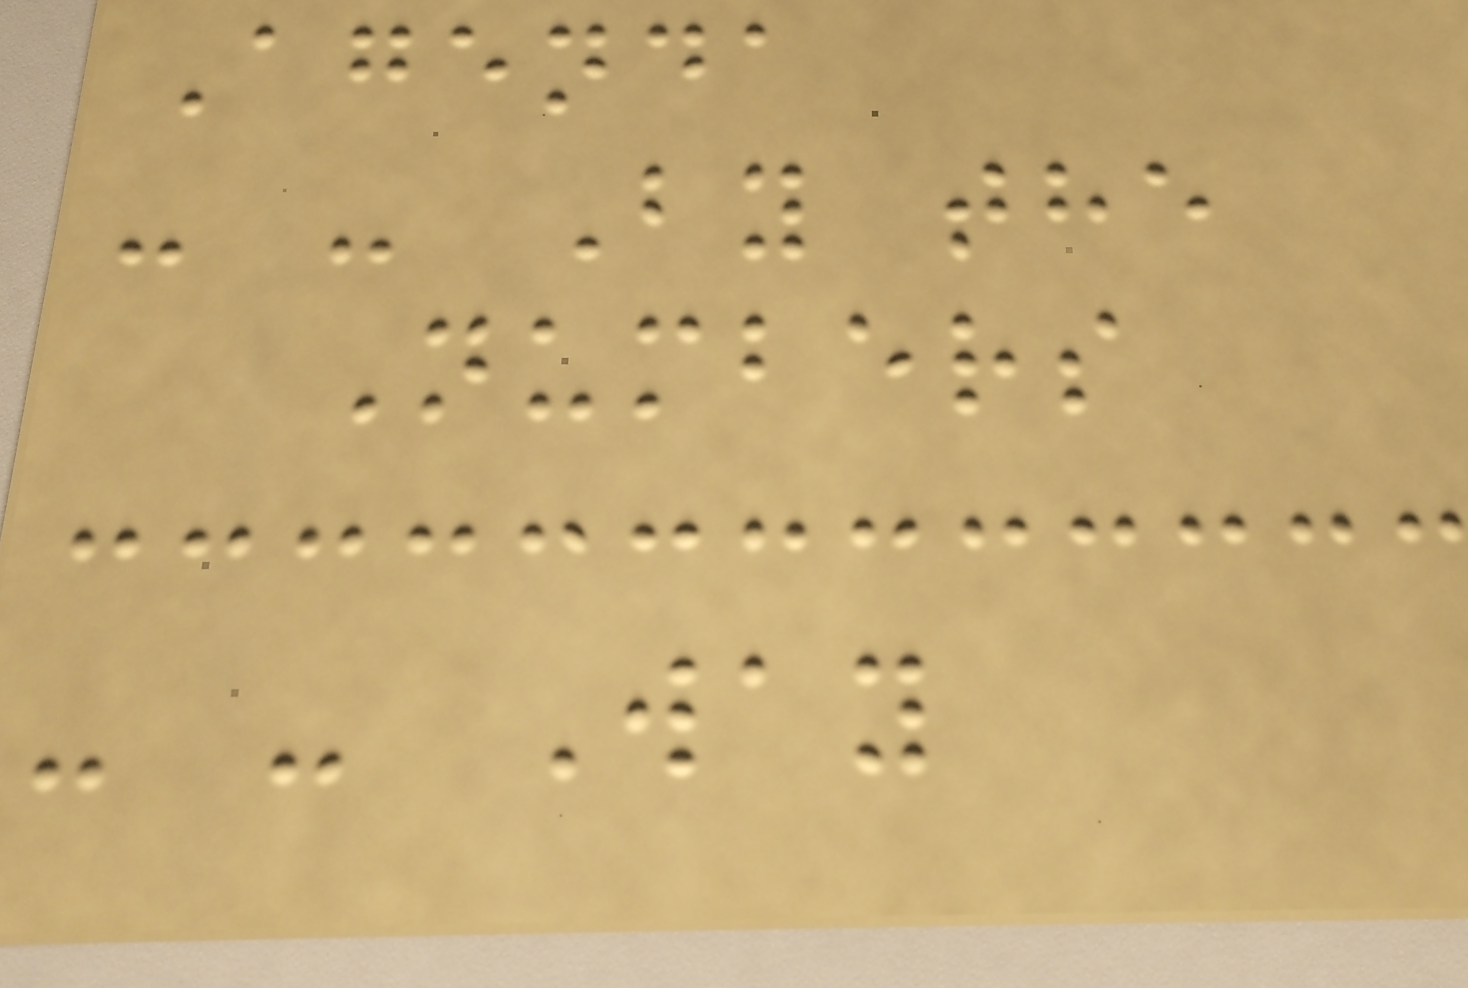Agenda
- - By the
Numbers
- - Way
